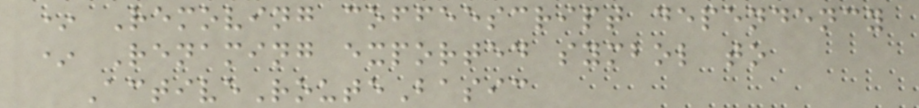* Removing coffeescript dependency
* Renaming exported symbol to
ActiveRouteBasic
